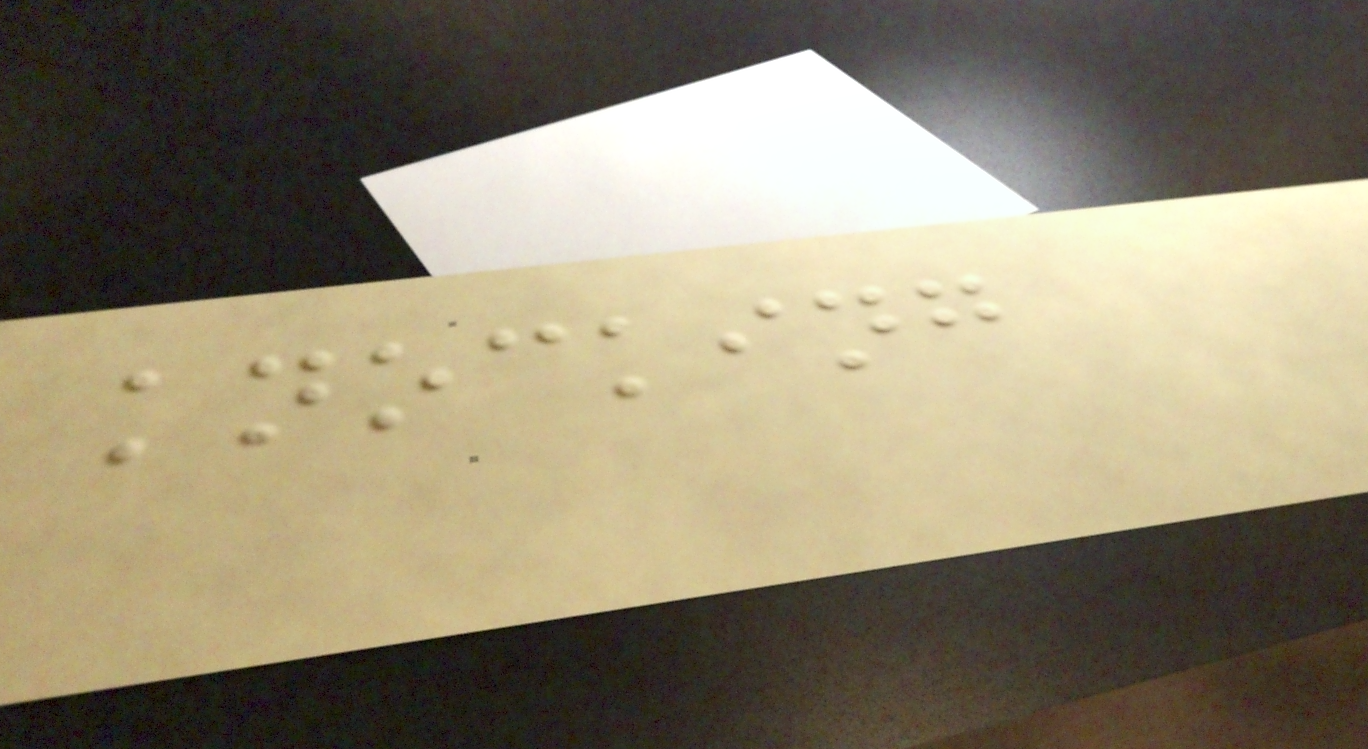knocking
